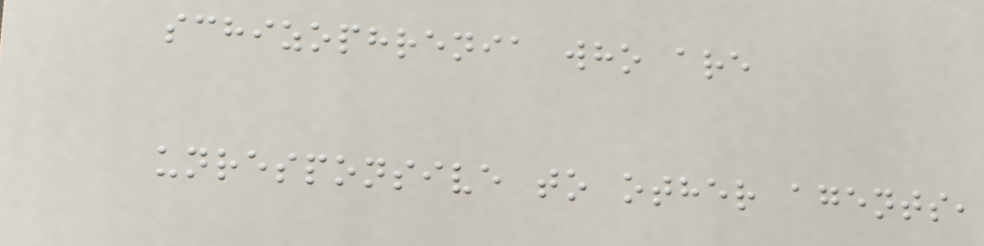schizophrenia who are
unresponsive to other agents,
